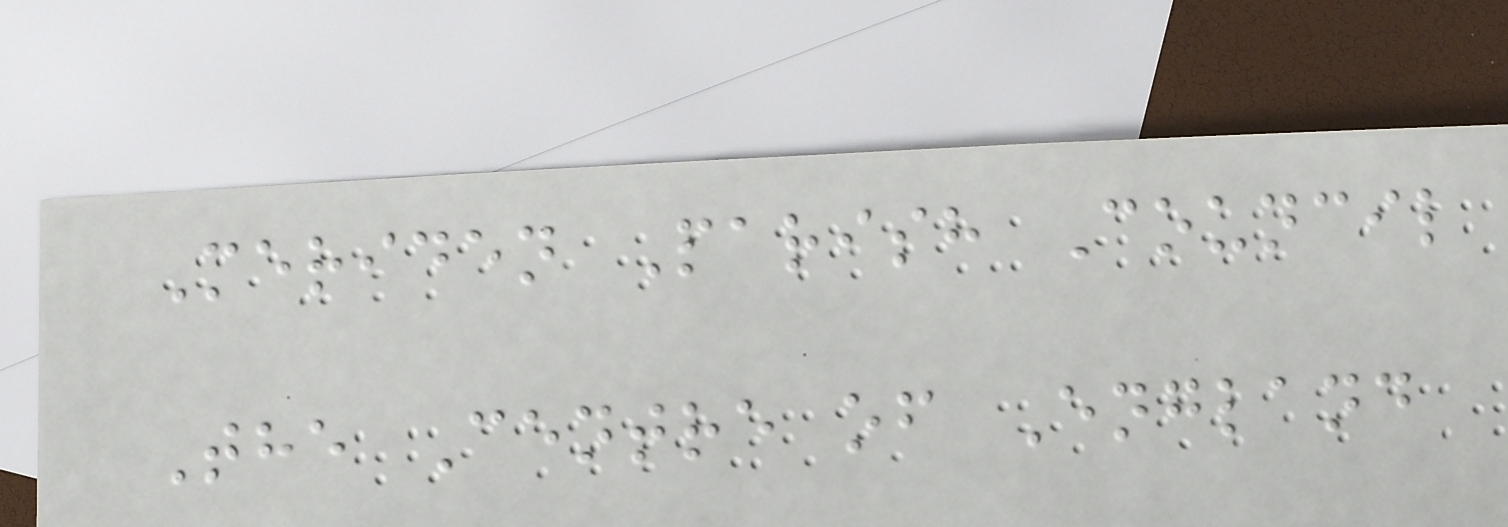Meriden Parish Council
The Centre of England
